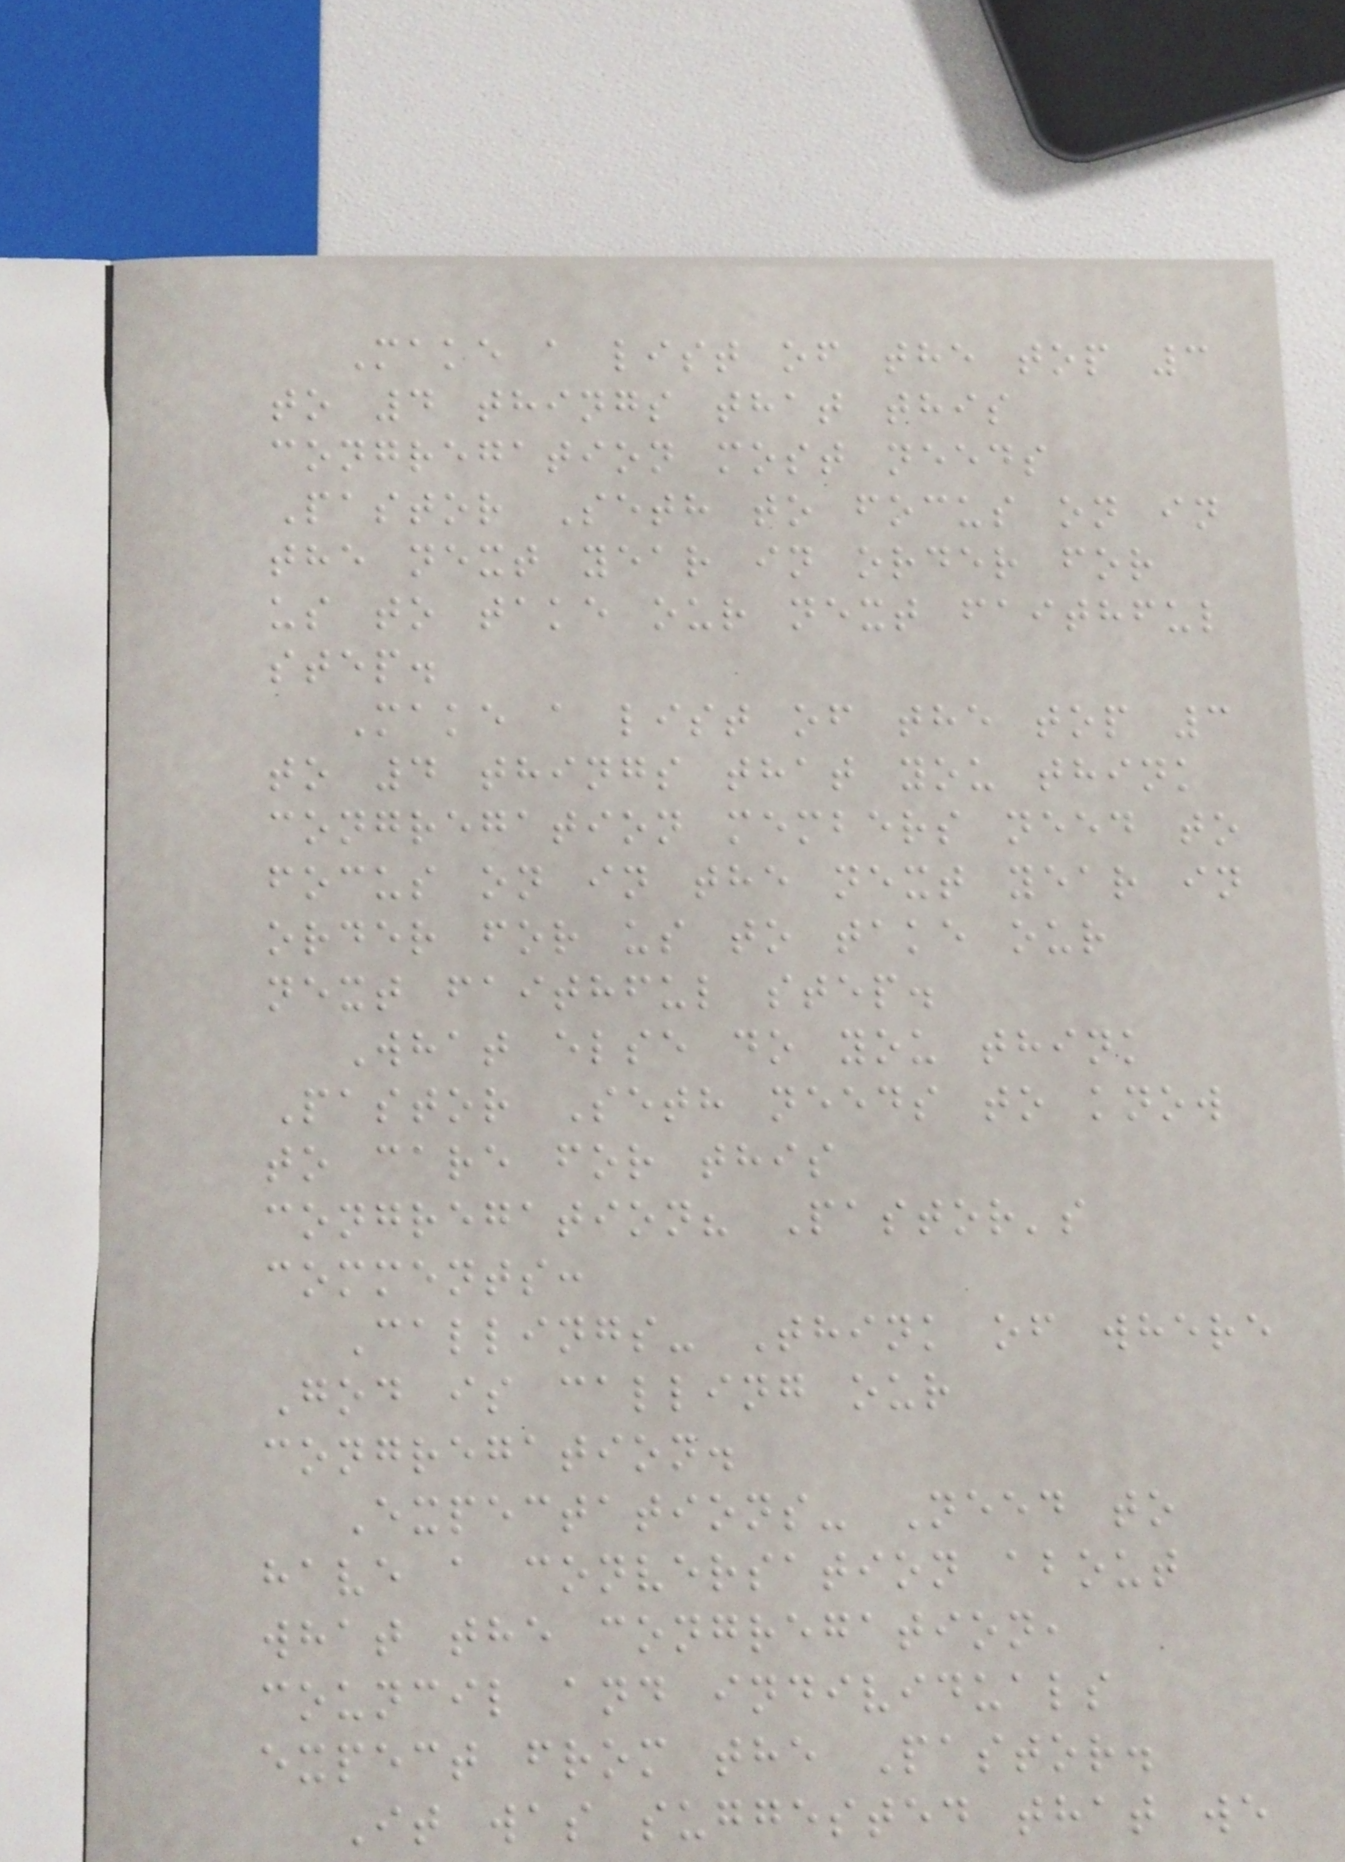Make a list of the top 3
to 4 things that this
congregation most needs
Pastor Seth to focus on in
the next year in order for
us to take our next faithful
step.
Make a list of the top 3
to 4 things that you think
congregation members need to
focus on in the next year in
order for us to take our
next faithful step.
What else do you think
Pastor Seth needs to know
to care for this
congregation? Pastor's
comments:
Callings- Think of where
God is calling our
congregation.
Expectations- Need to
have a conversation about
what the congregation,
council and individuals
expect from the Pastor.
It was suggested that we
